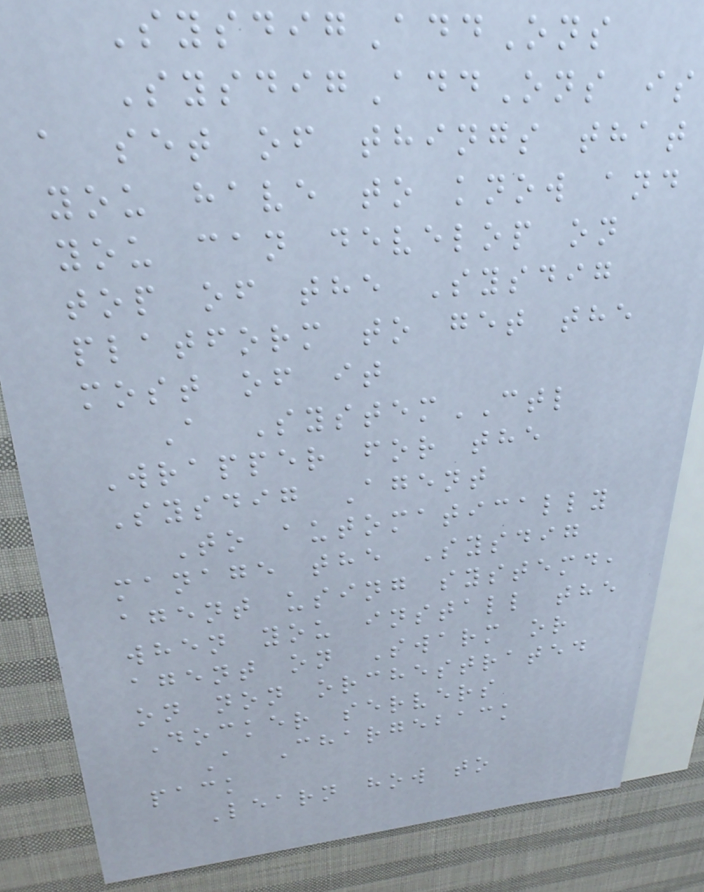SysdigAddOns
SysdigAddOns is
a set of things that
you have to know and
you can develop on
top of the Sysdig
platform to get the
most of it
A SystemCTL
Wrapper for the
Sysdig Agent
To automatically
manage the Sysdig
agent using systemd,
when you install the
agent on Swarm or
on non orchestrated
Docker servers
A Chargeback
pack
Learn how to
